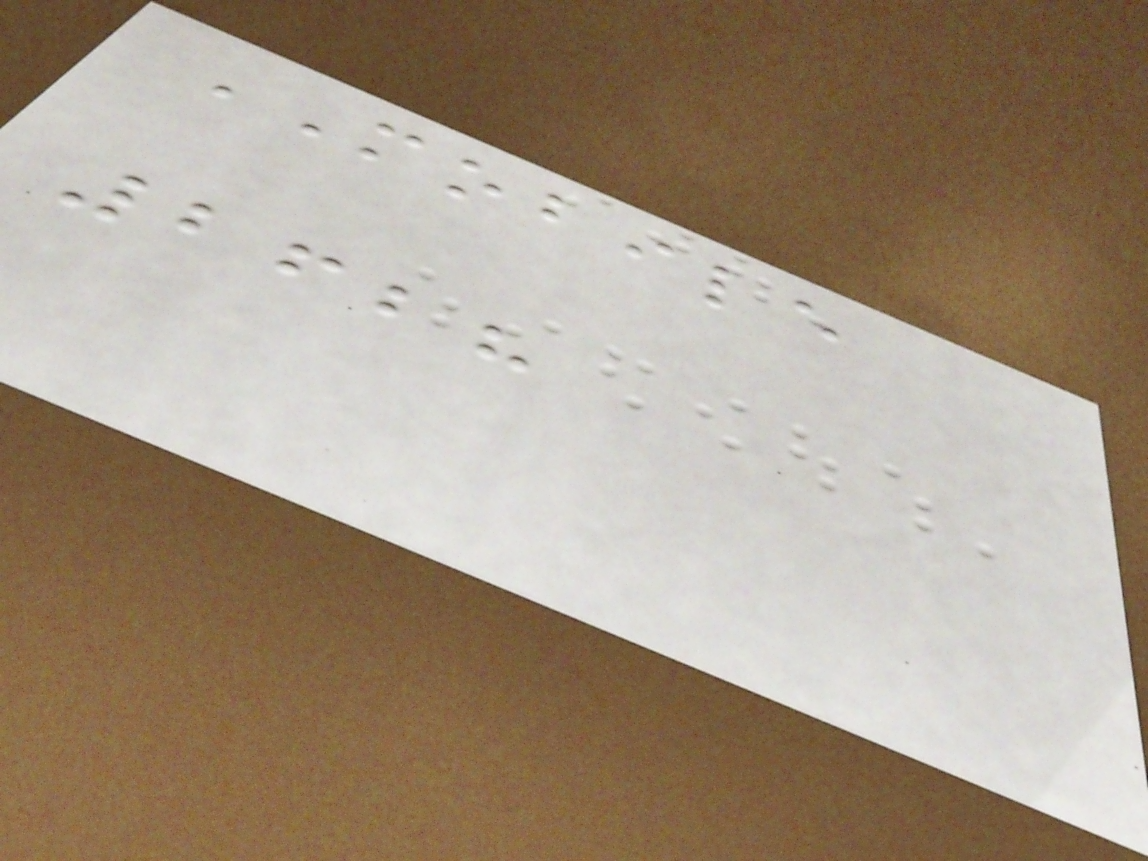MOBILE
2628
